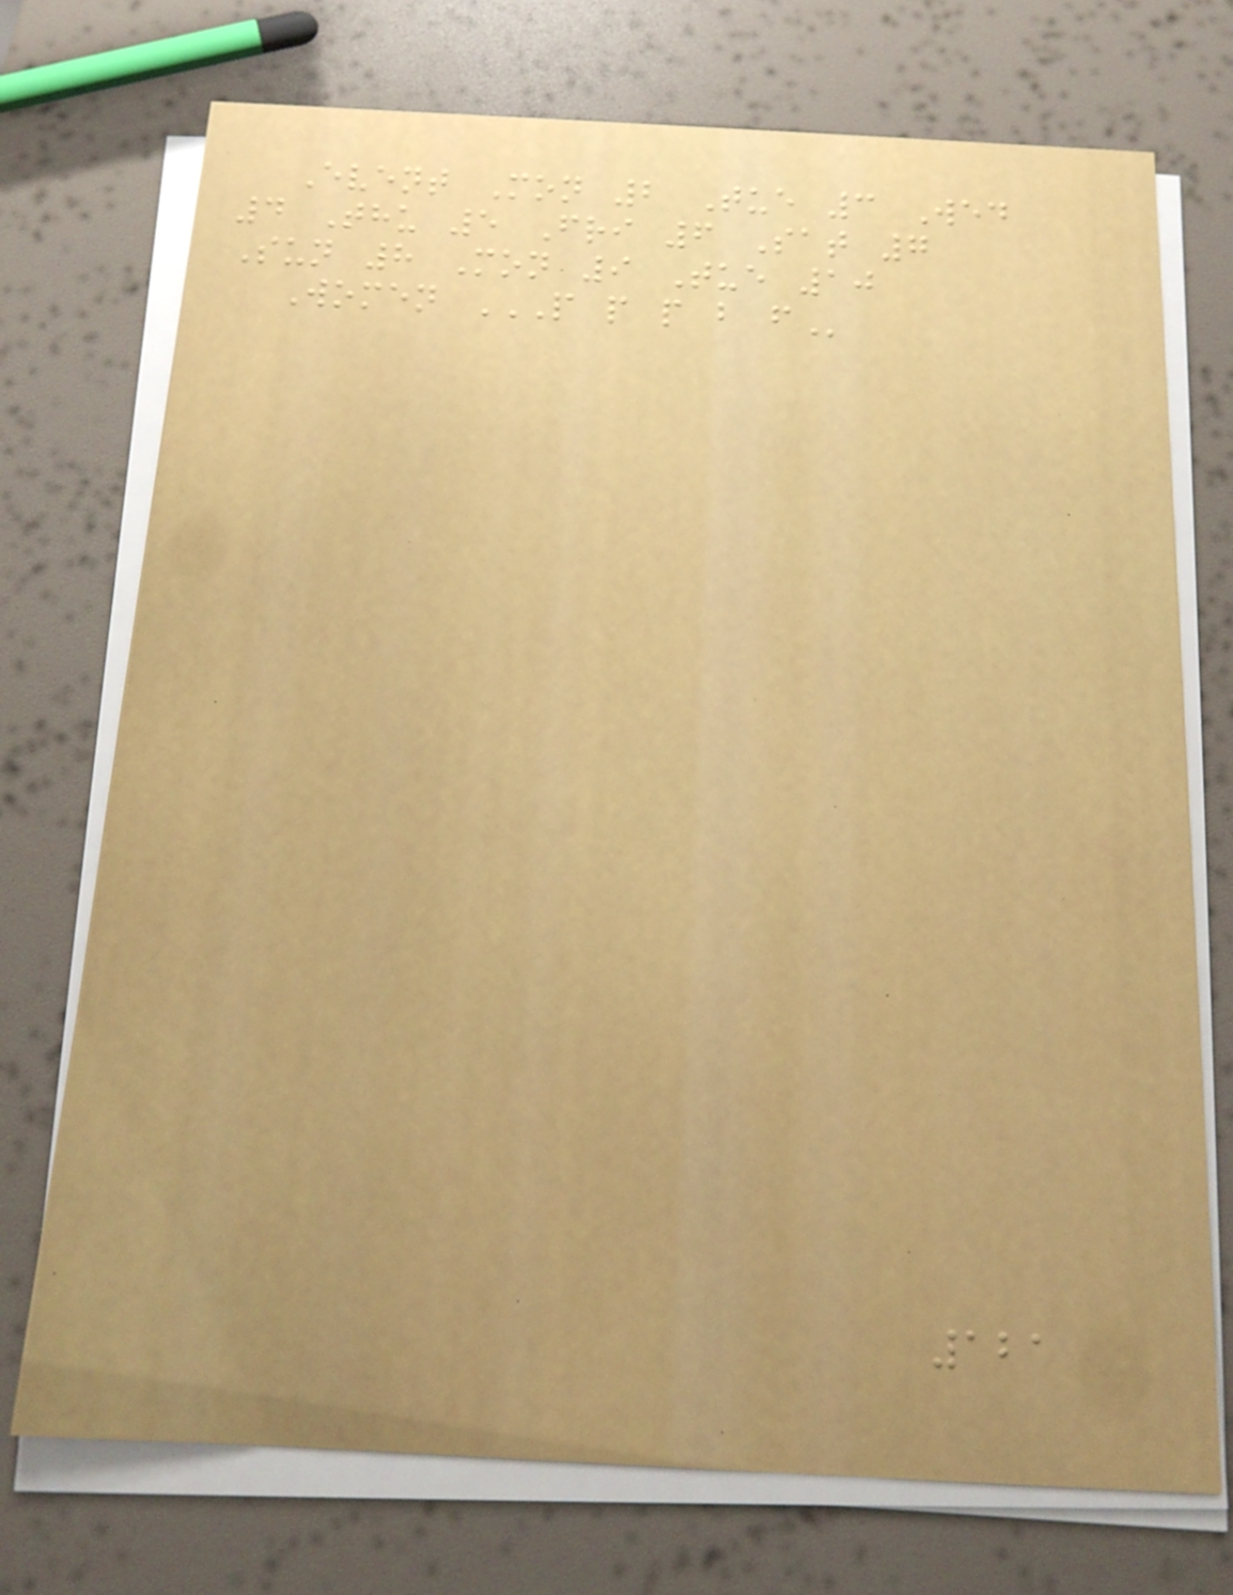Event Mon 2 Tue 3 Wed
4 Thu 5 Fri 6 Sat 7
Sun 8 Mon 9 Tue 10
Women P P P B F
121
